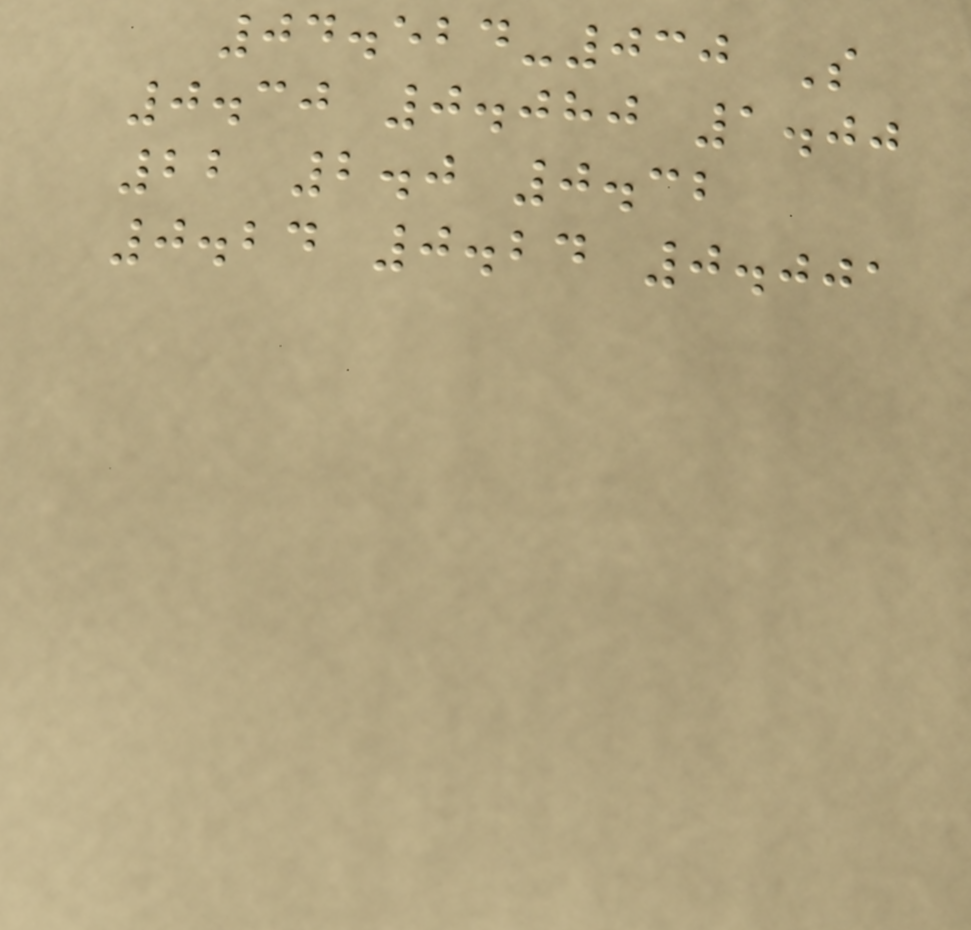04.524-030 S
0.30 0.080 1.00
22 2.0 0.32
0.24 0.24 0.001
